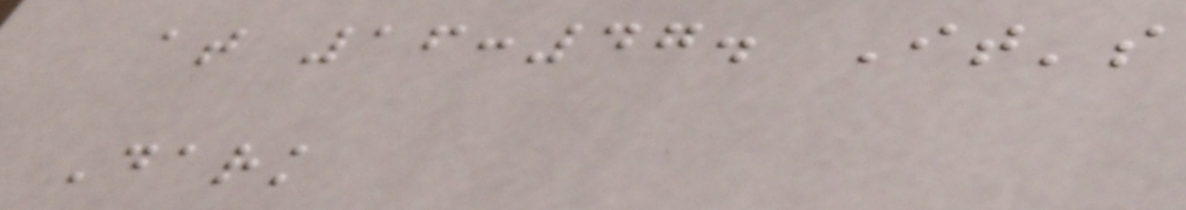at 16:47. It's
Dark
